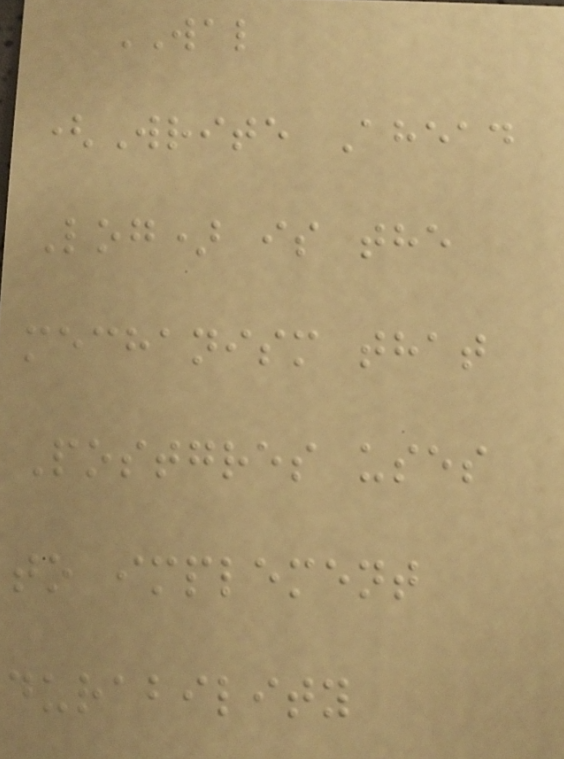WAL
(Write Ahead
Log) is the
mechanism that
Postgres uses
to implement
durability
